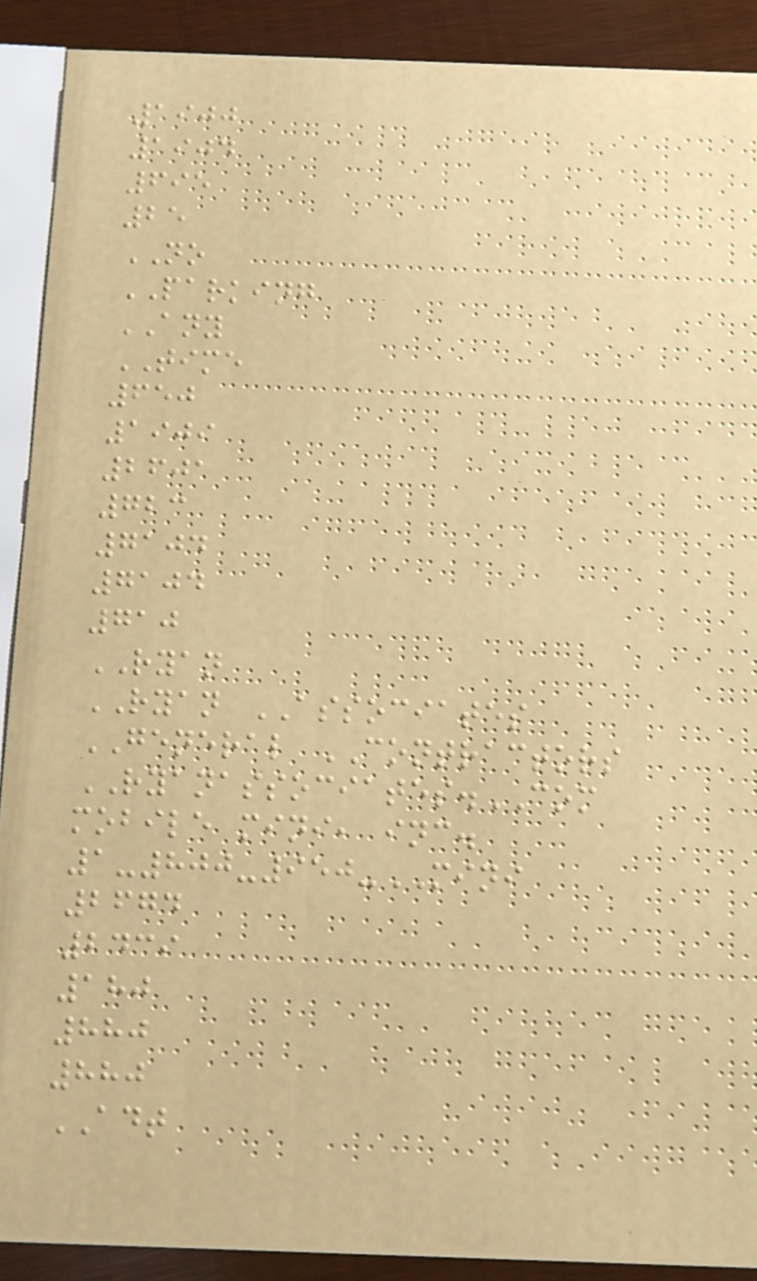1900
1904
695
25
NO
PARKING
ANY
TIME
650
1909
2601
723
7104
7104
710
RYAN
RYAN ASSOCIATES
GENERAL CONTRACTORS
RYANASSOCIATES.COM
mobile mini, inc.
1-800-950-MINI
2674
2439
180
880
880
ADT
